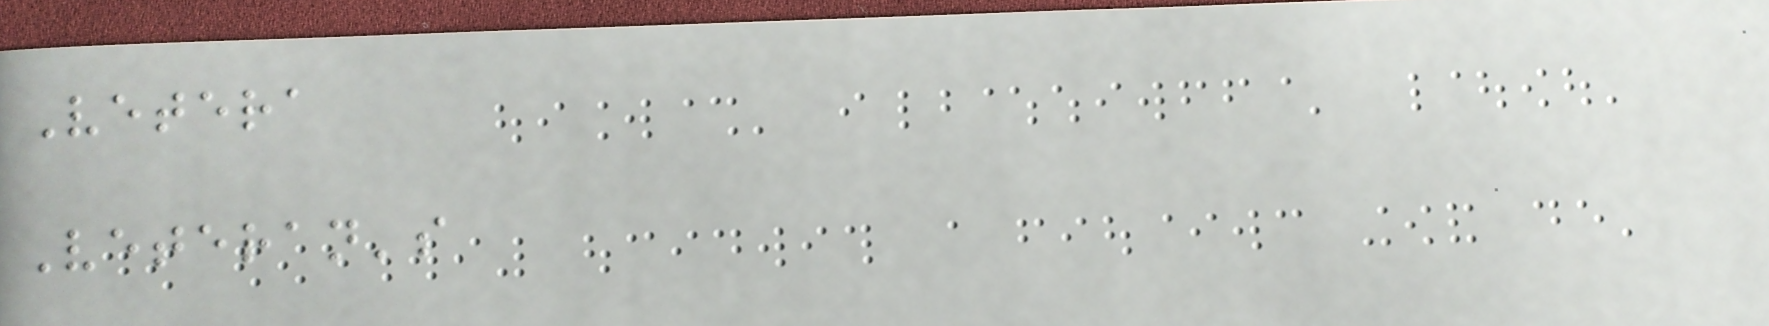Vetera
Veteran's
